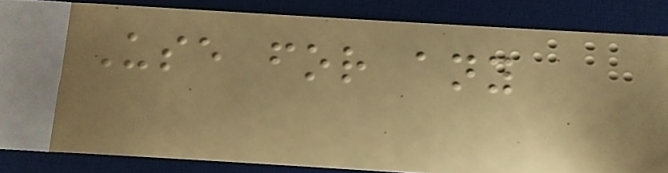Use for any
